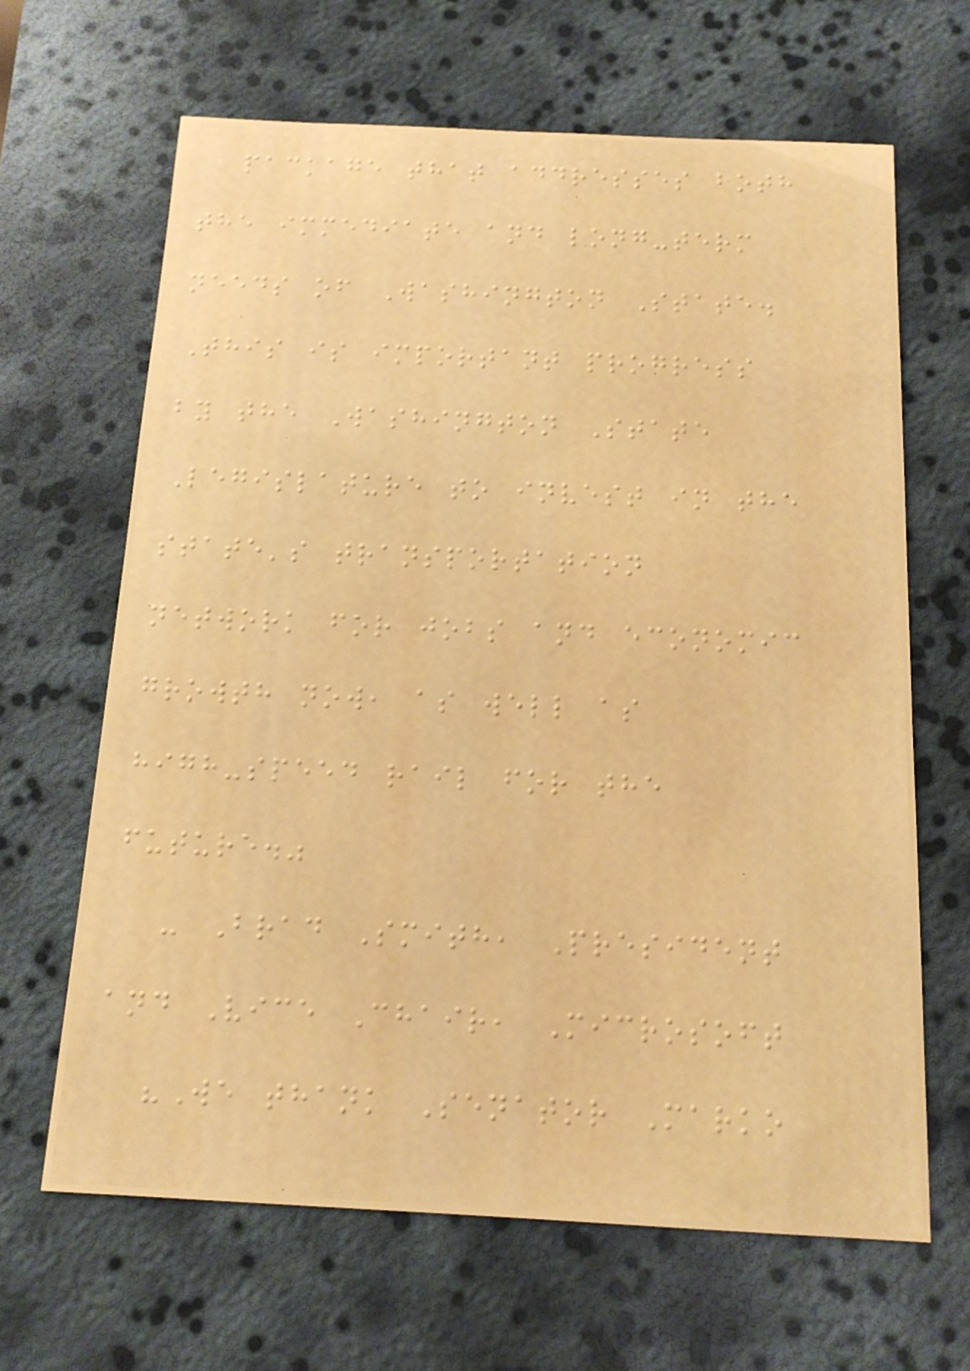package that addresses both
the immediate and long-term
needs of Washington State.
This is important progress
by the Washington State
Legislature to invest in the
state's transportation
network for jobs and economic
growth now, as well as
high-speed rail for the
future."
- Brad Smith, President
and Vice Chair, Microsoft
"We thank Senator Marko
